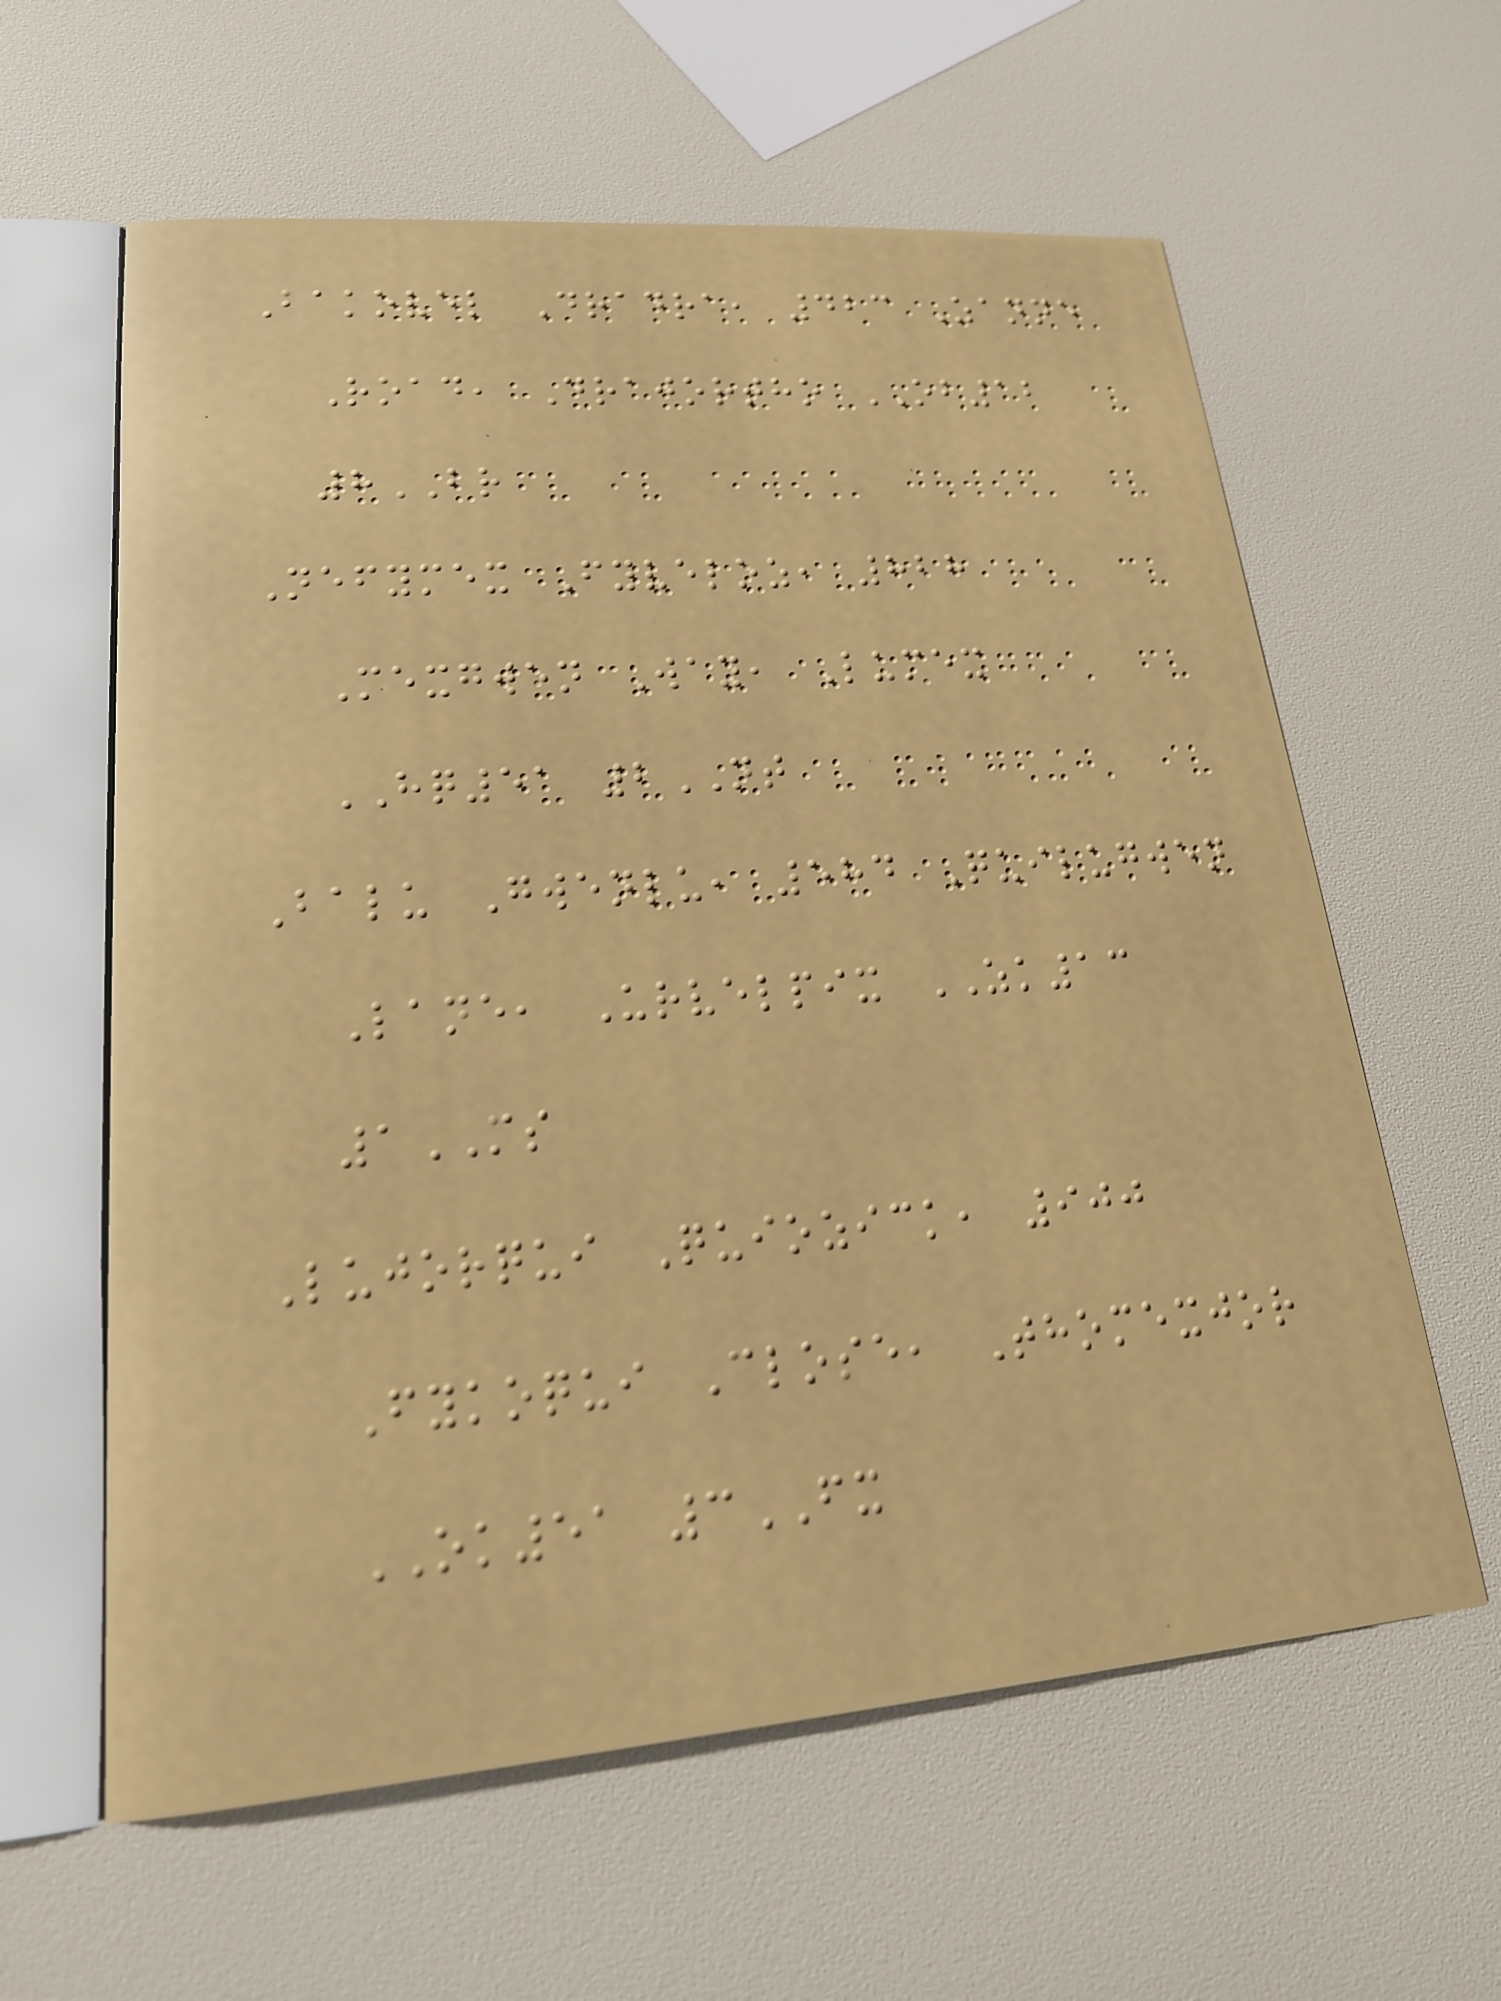Bakovel Dradra, 423 Zanne
Road, Drajortho OB12
8BR
Nefymex Fyveloz, 828
Mexgwen Way, Lumex
HQ51 2NT
Balu Gwenlu, 584 Quilugwen
Lane, Urvelpix ZK13
1MS
Lujorqui Quiozick, 900
Fykoqui Close, Thomexjor
OK51 3FX
